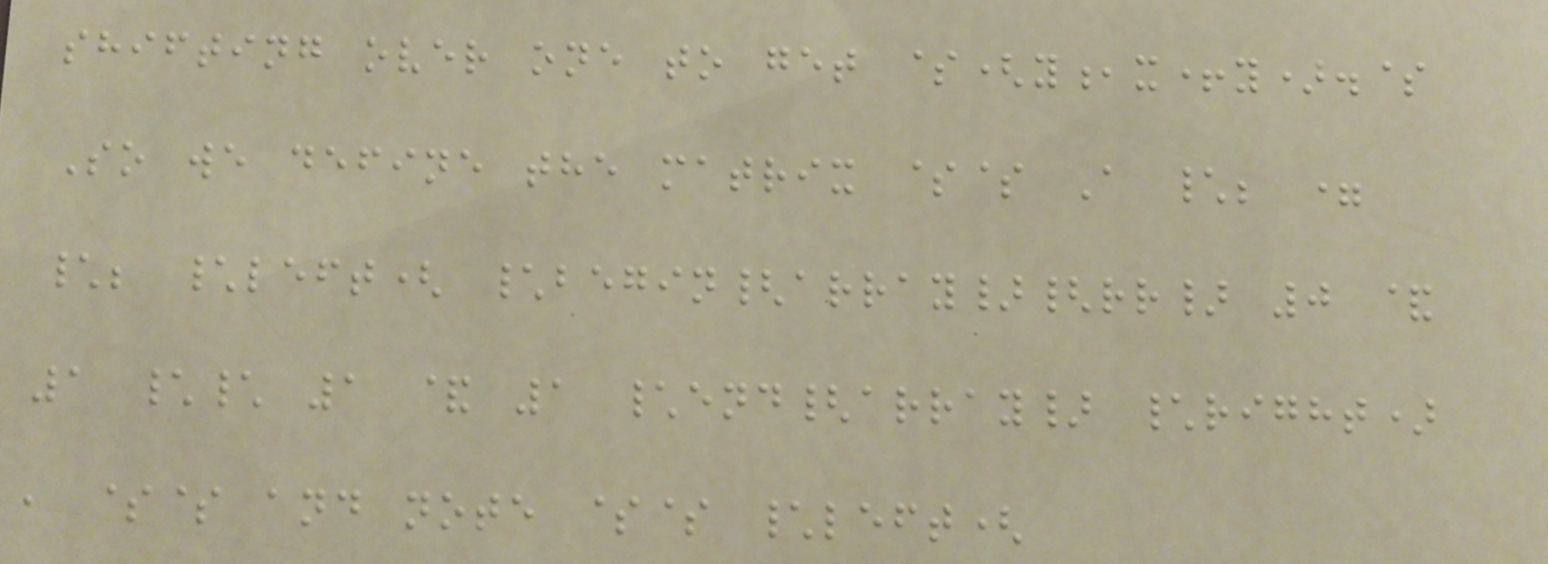shifting over one to get $(y,x+y).$
So we define the matrix $$ A \; =
\; \left( \begin{array}{rr} 0 &
1 \\ 1 & 1 \end{array} \right)
, $$ and note $$ \left(
